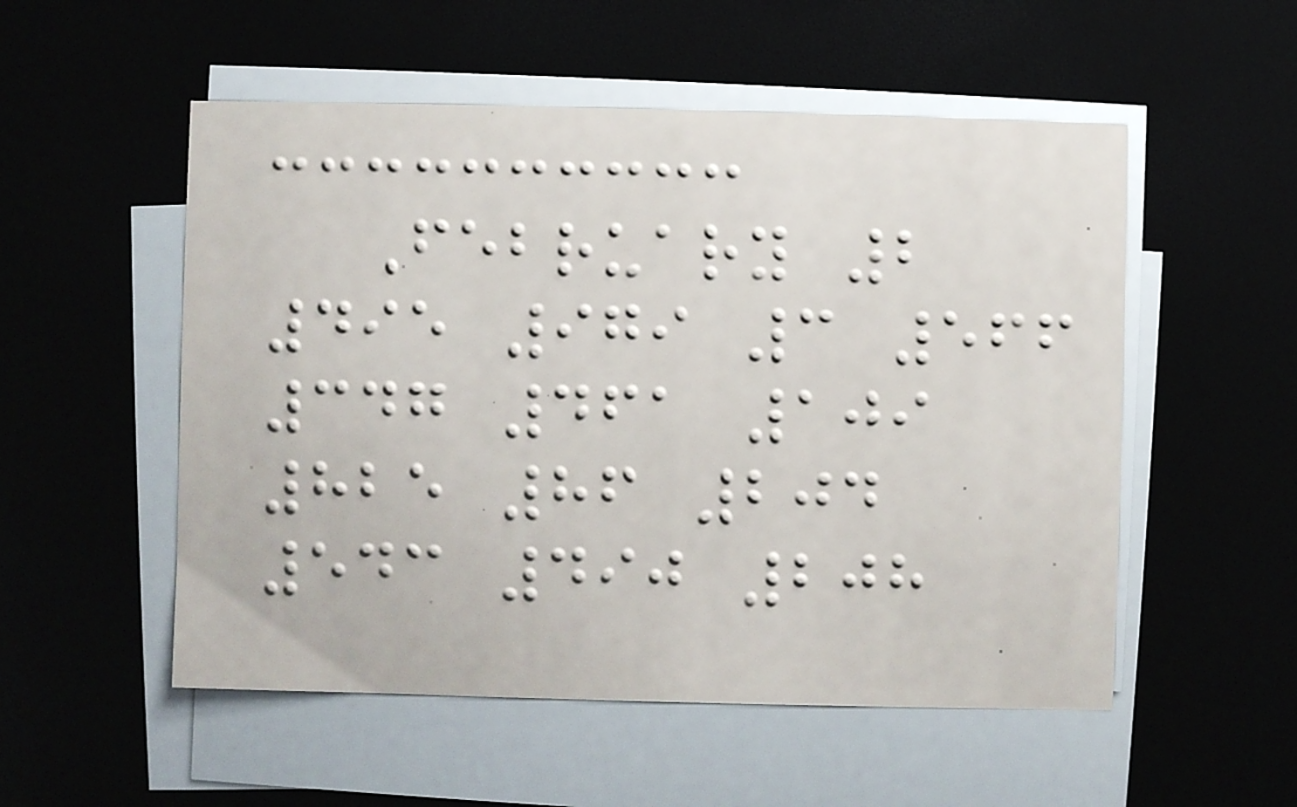February 2
495 979 3 566
347 461 109
825 86 204
543 490 208
